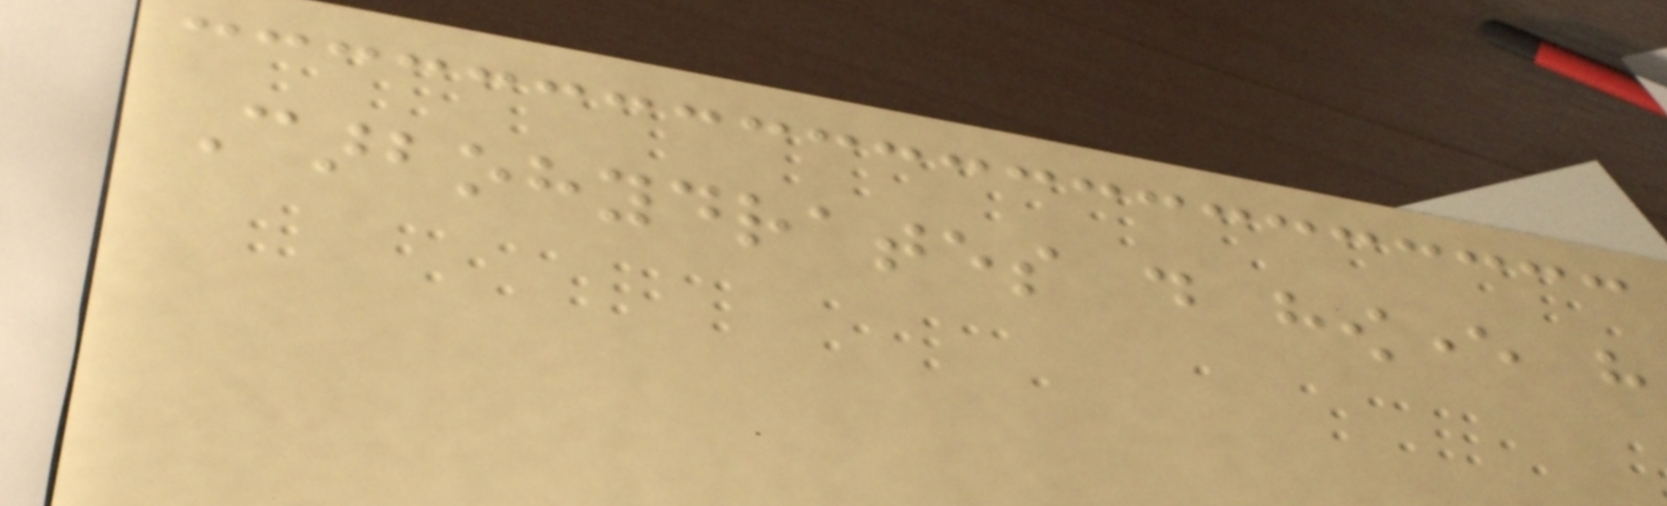Carbohydrates do however have
